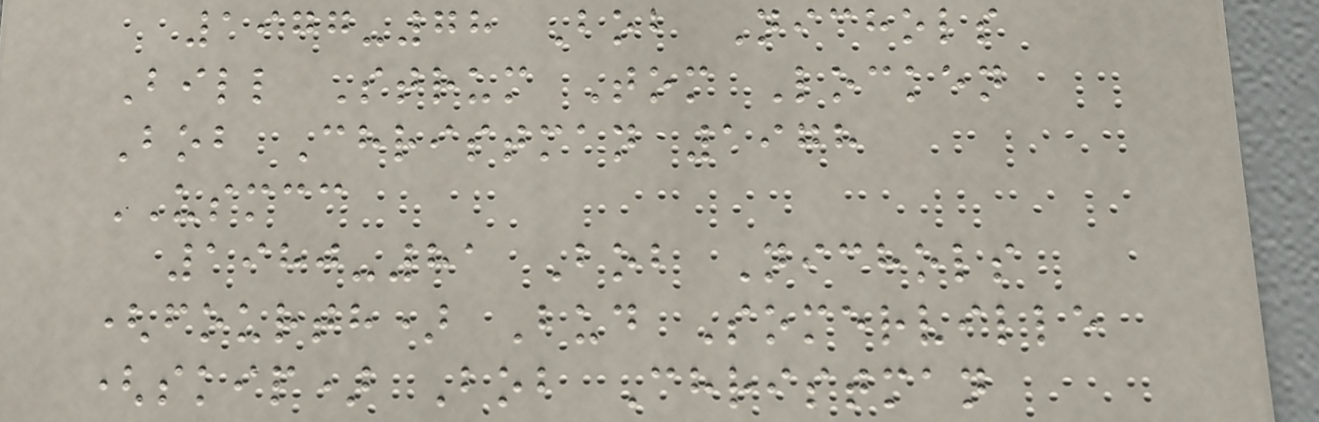1977-78 Bob Nichols
Bill Strum Tom Locken
Bob Christman 1978
USMCC
1980-81 Bob Nichols
(fourth) Bud Somerville
(skip) Bob Christman
